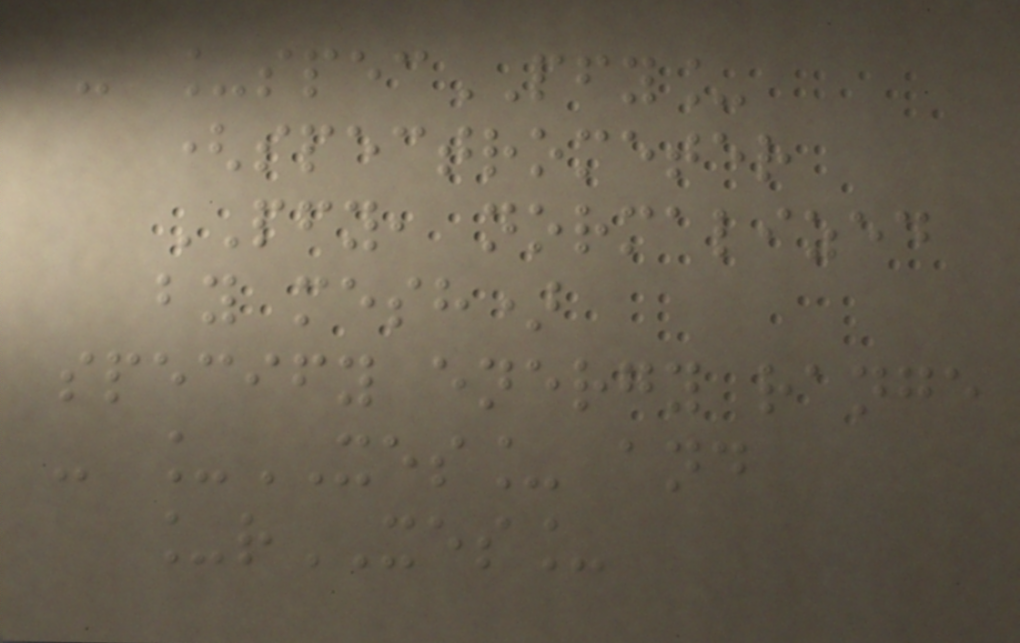- _specPFY_
(spectrometer
PFY, normalized
by mesh)
specify energy range
- _XES_ and
_rXES_
